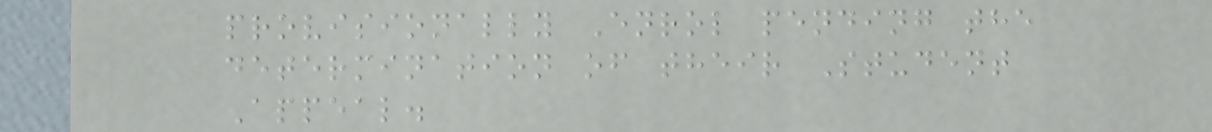provisionally Enrol pending the
determination of their Student
Appeal.
